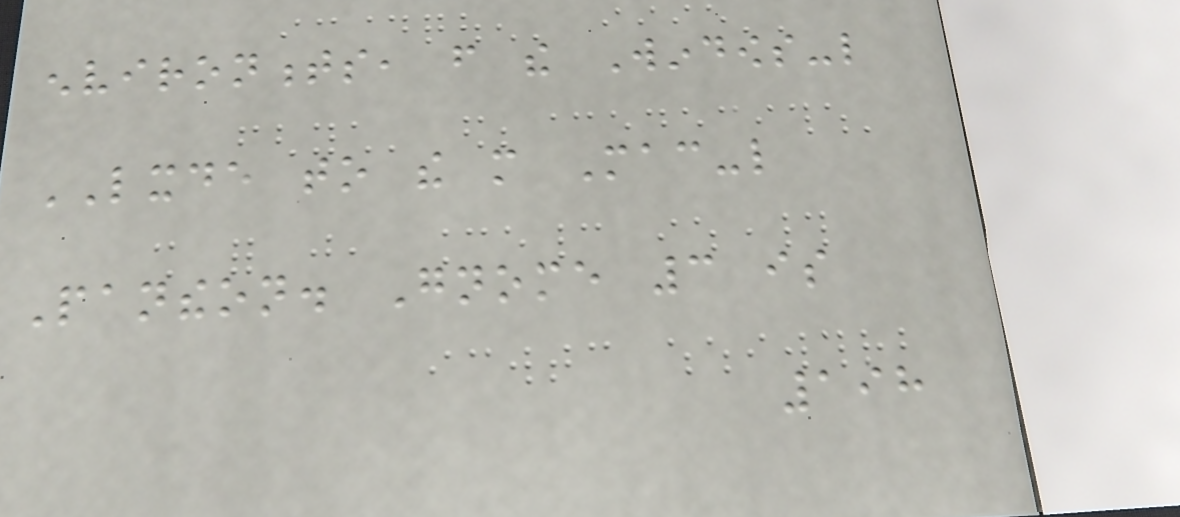environments, from the Windows-like
LXDE to the more Mac-like
Pantheon. Gnome 3 is
198
